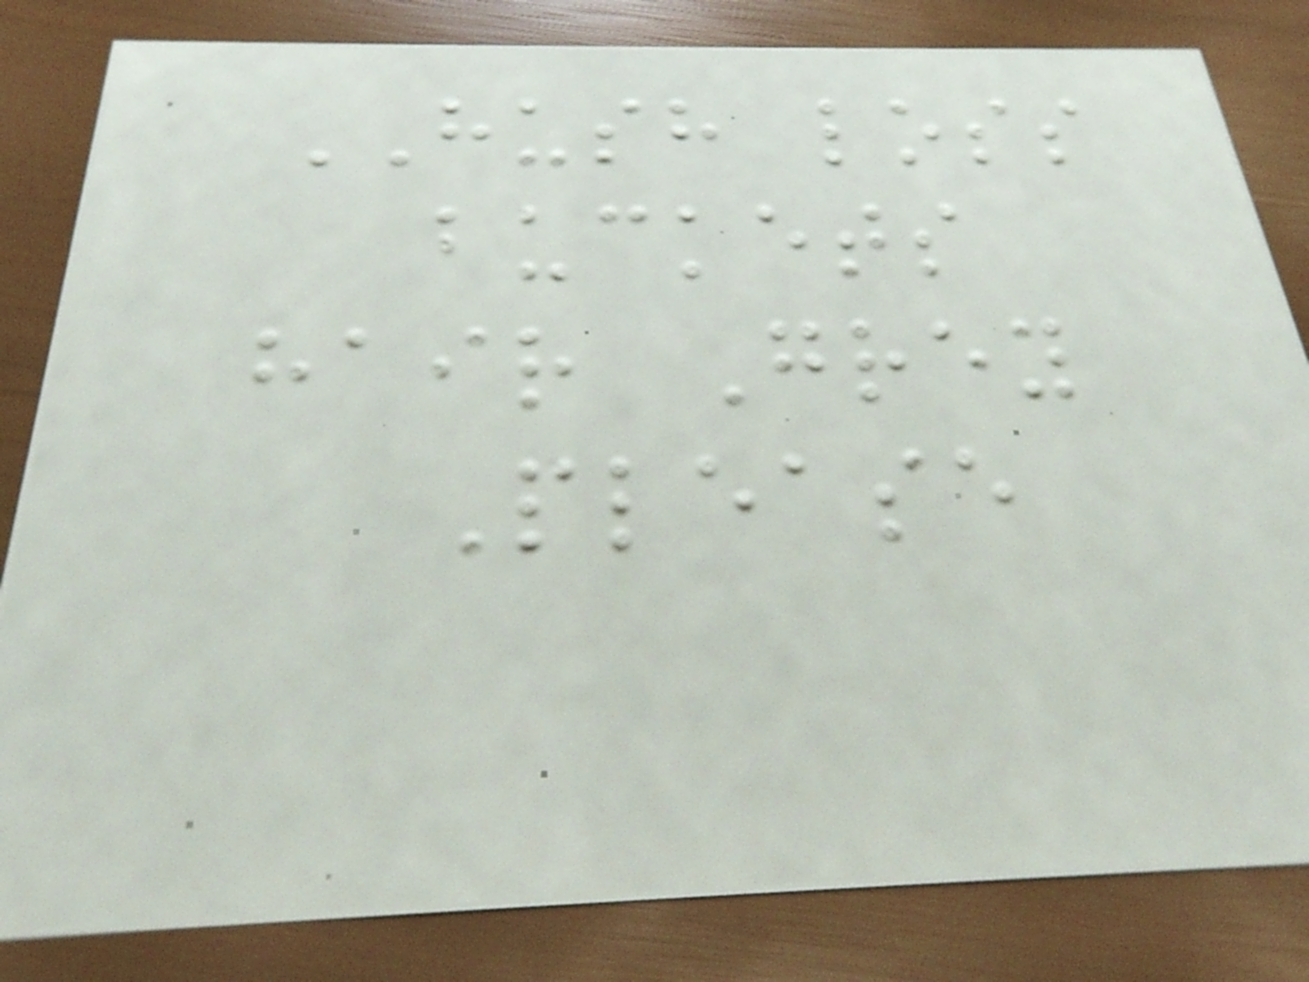HUSH loss
buckets
hair Grey
Please
